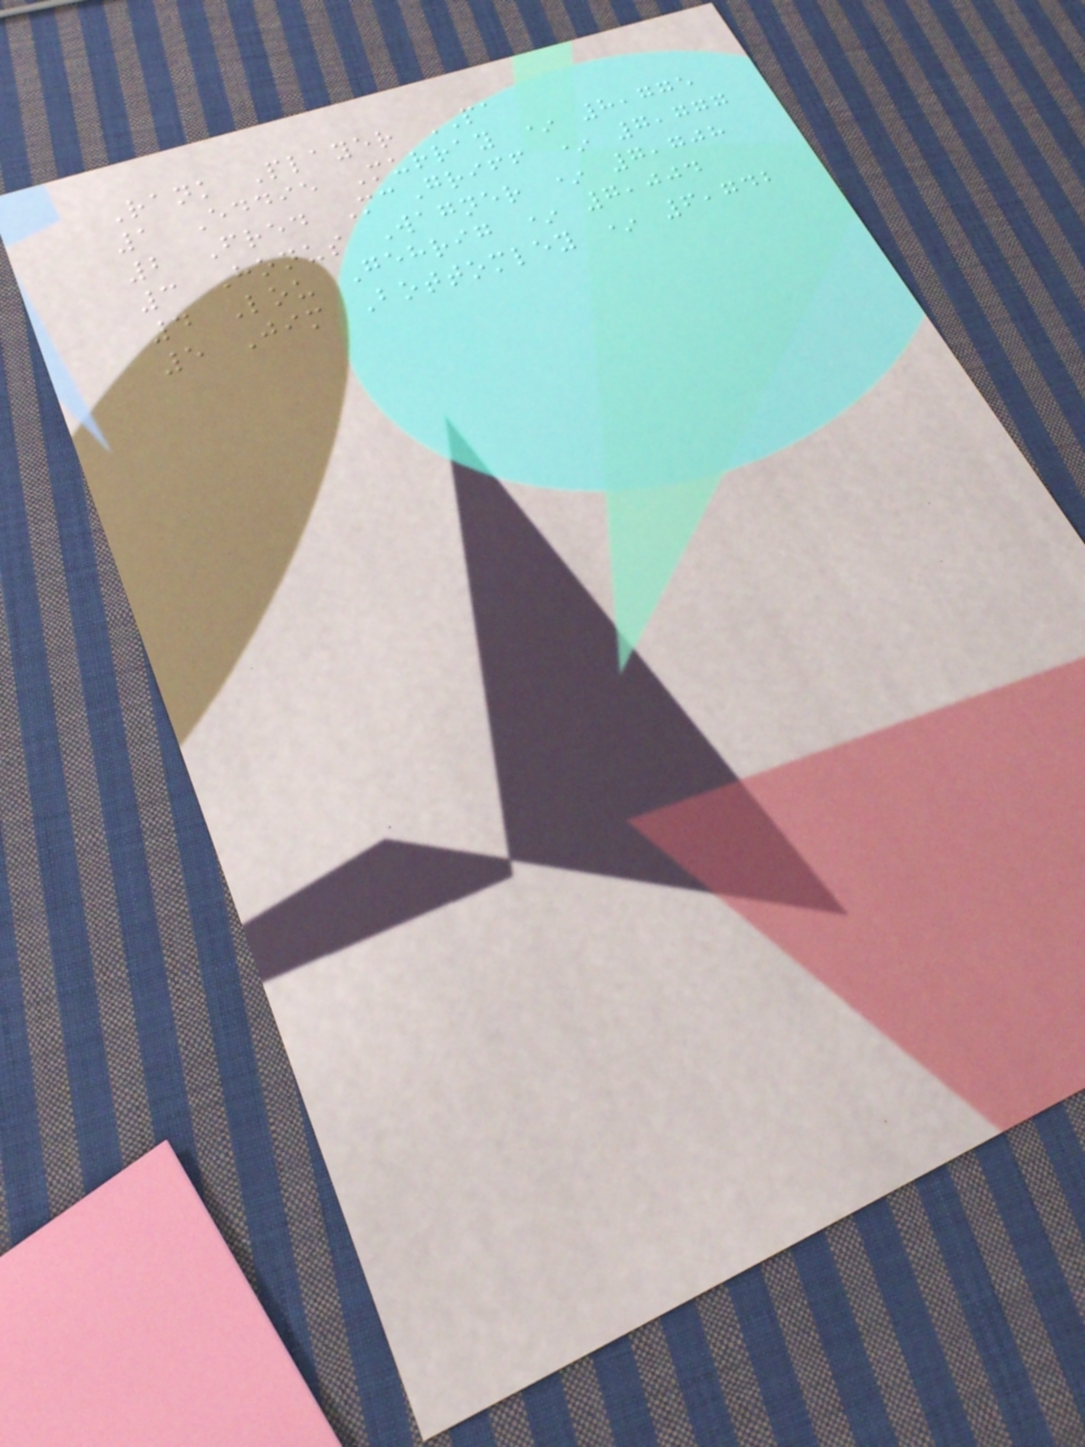Rank Player PA
1 Eddie Murray * 8,775
2 Fred McGriff * 7,777
3 Honus Wagner * 7,708
4 Lou Gehrig * 7,004
5 Jim Bottomley * 6,742
